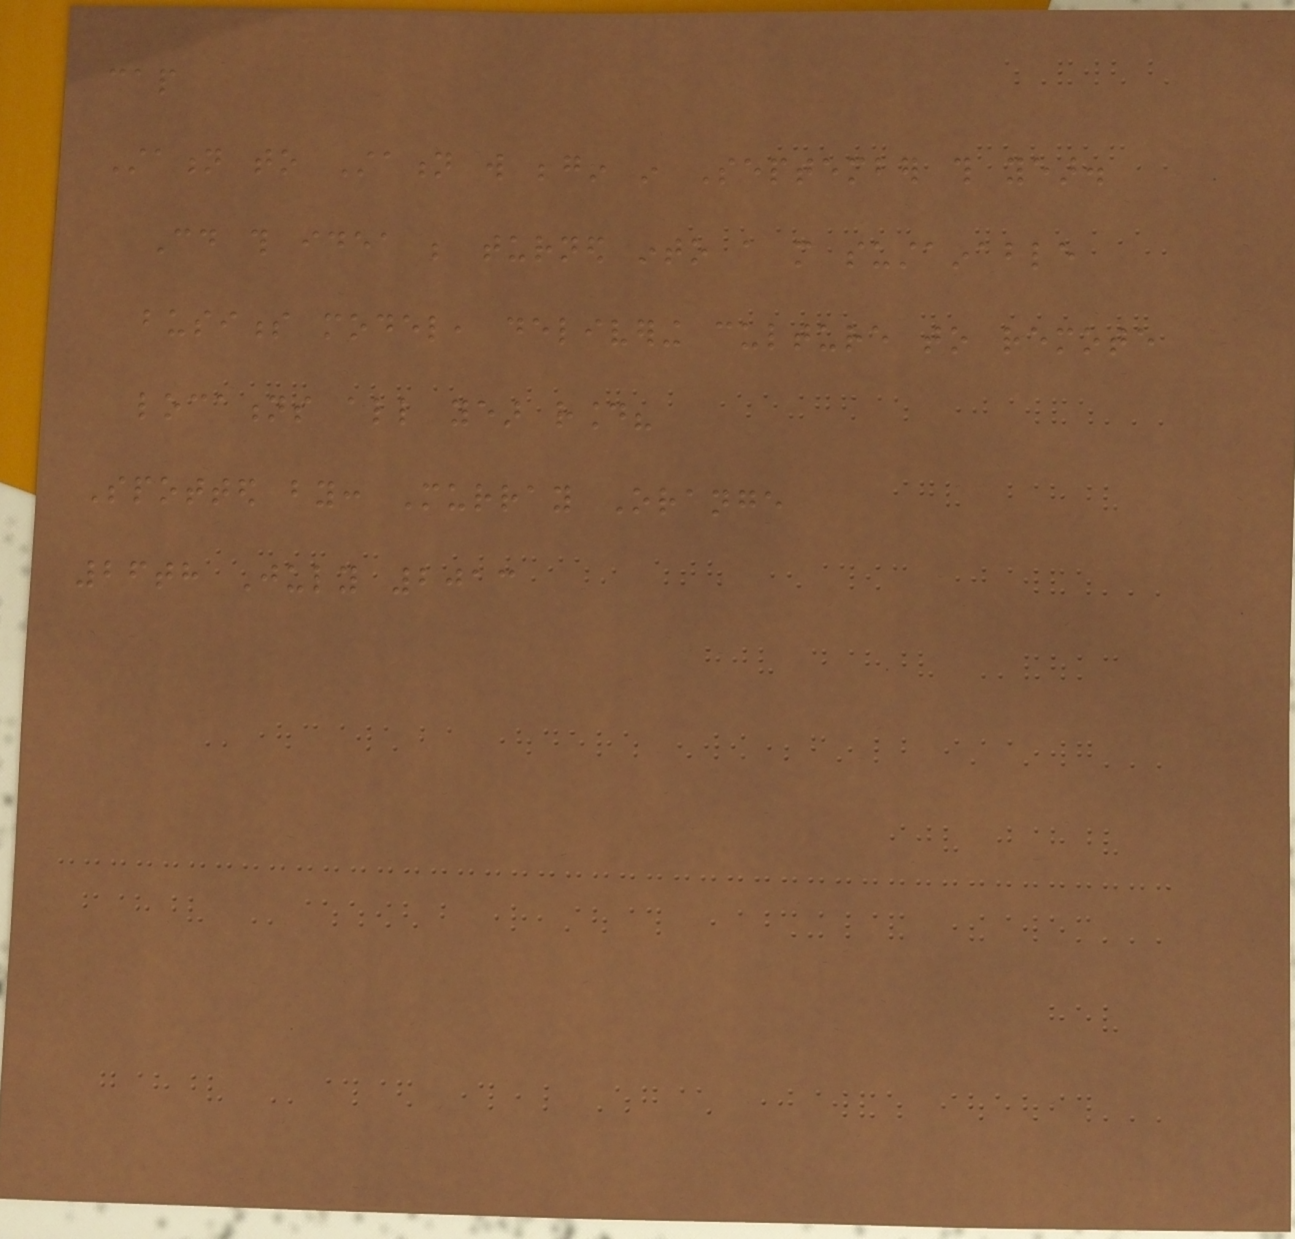cap
Station to Station will begin in September this year.
Could this idea be turned into a more sustainable
business model, delivering culture to remote
locations all year round?
Spotted by: Murray Orange
26th July 2013
